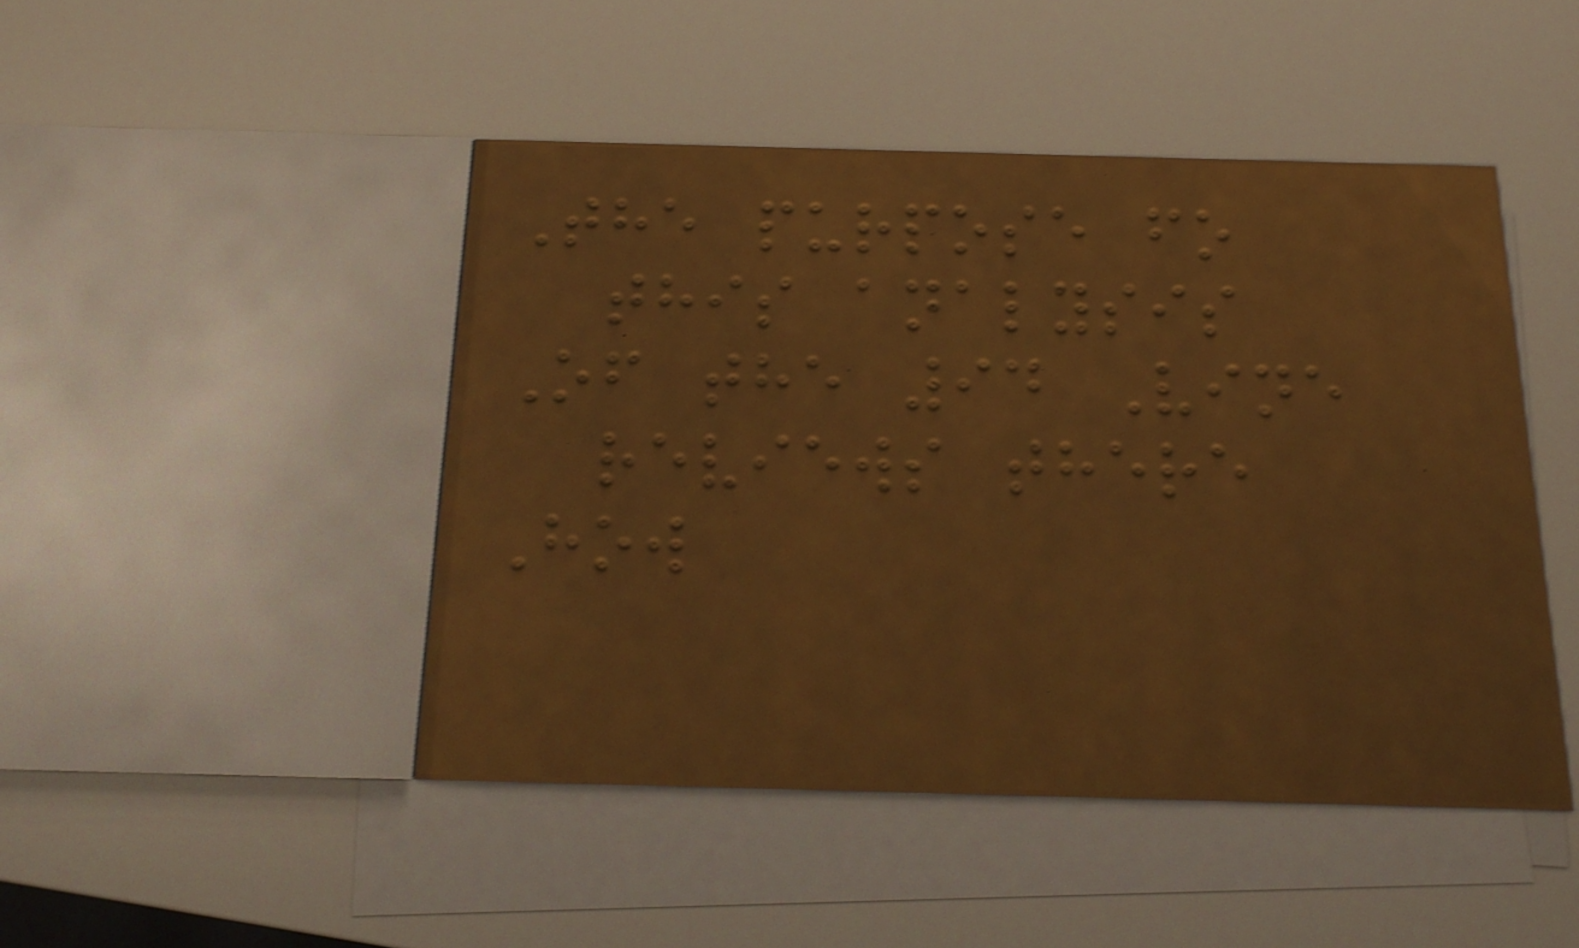The purpose fo
this analysis
Of the 94 Vine
reviews there
How
